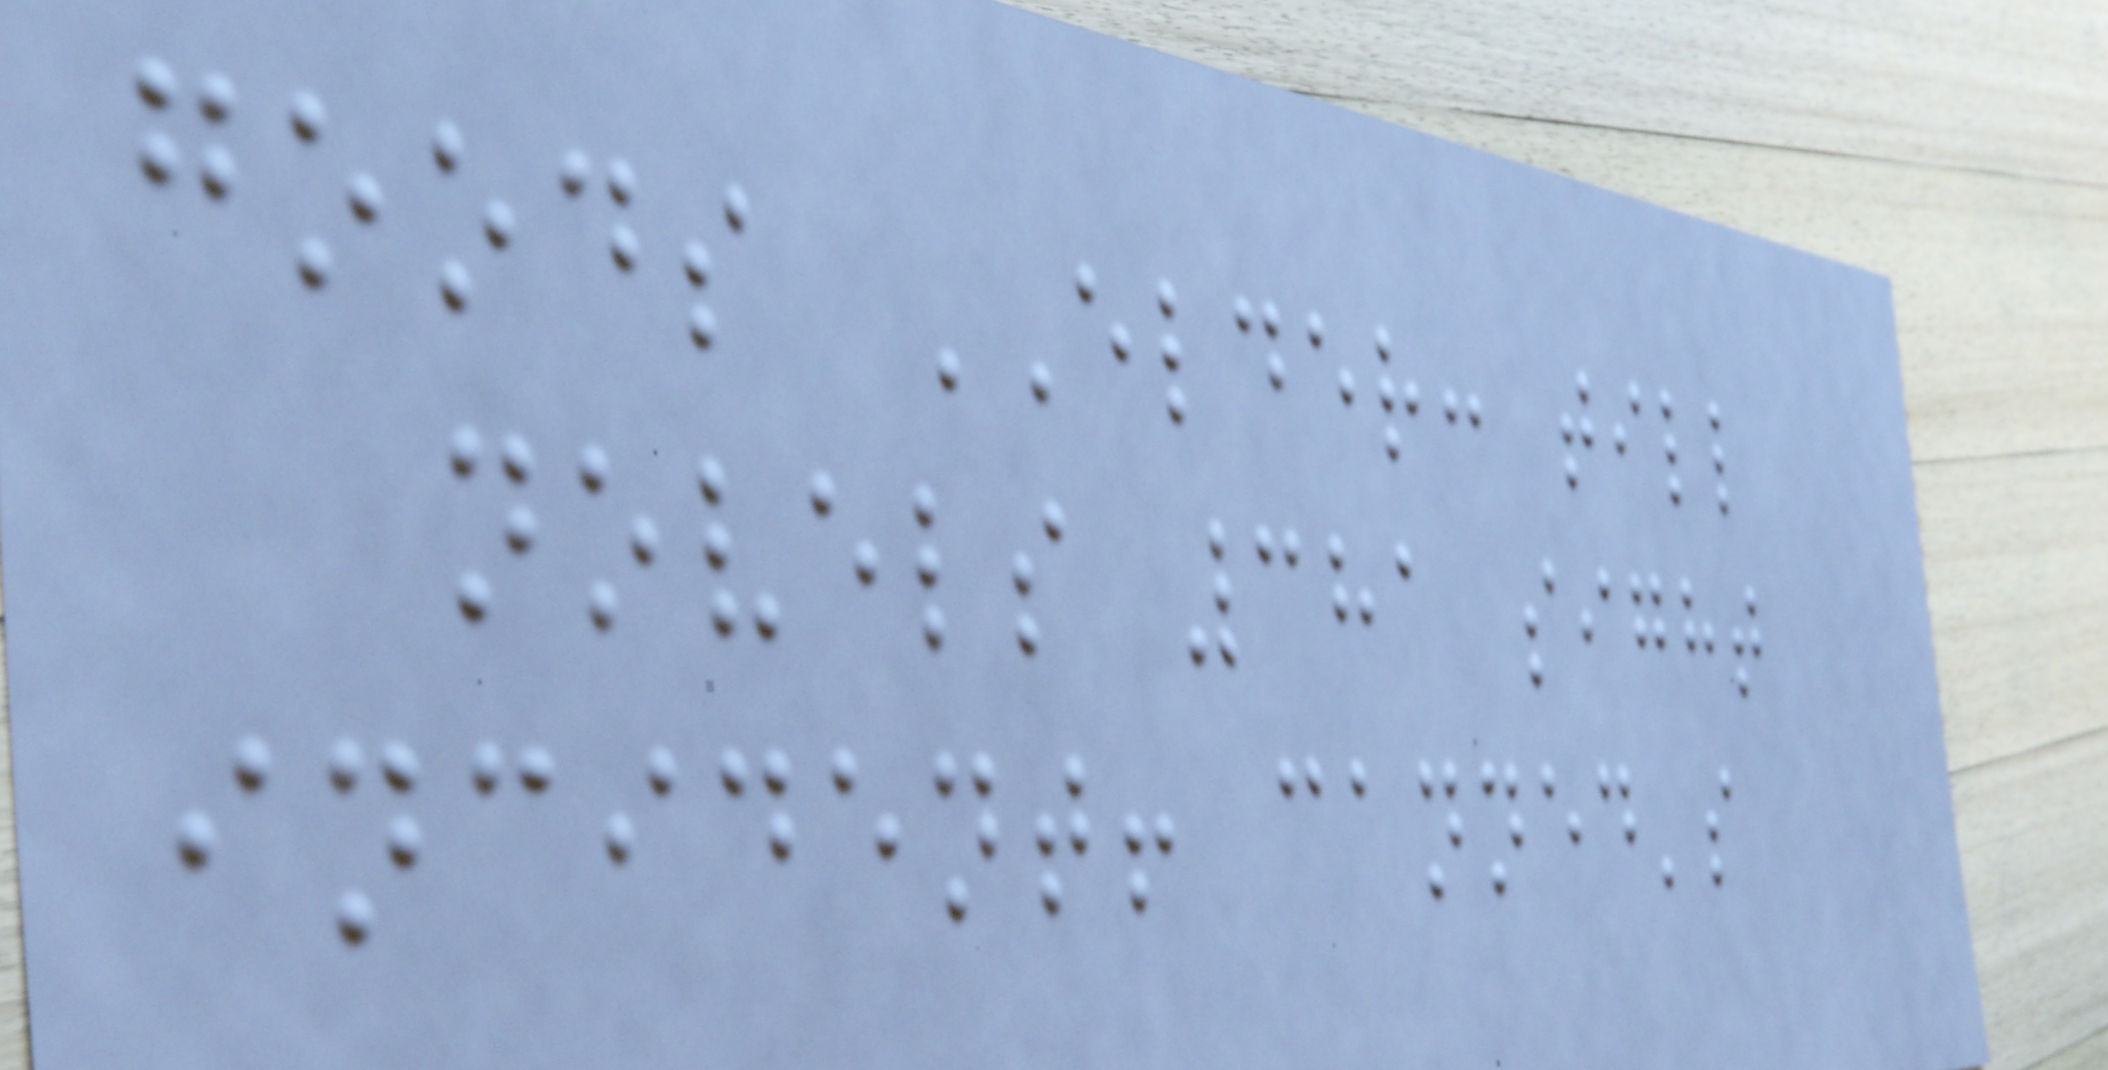goods ELDER: till
novels 381 sight
incident! canned's
